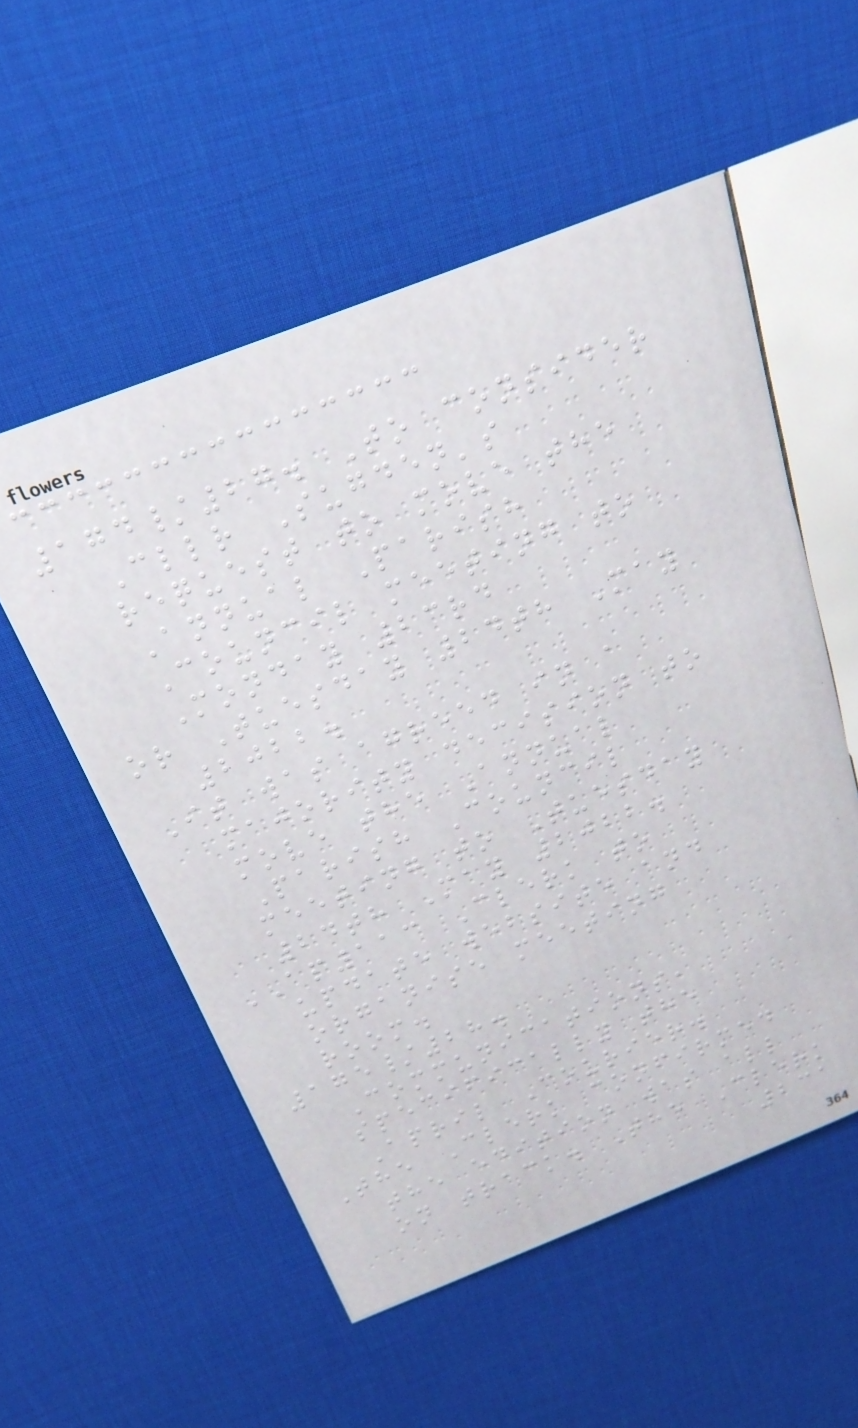174/27. To consider
Cllr Sugden's
request to move the
Annual Parish
Council meeting to
Monday 23rd
or Tuesday 24th May
2022.
It was agreed in a
majority decision to
move the Annual
Parish Council
meeting to Tuesday
24th May 2022.
AP113 Clerk to
update website and
organise meeting
room.
175/28.
Communications,
specifically the
April Courier.
The Clerk confirmed
the edition was all
on track. The Clerk
231
